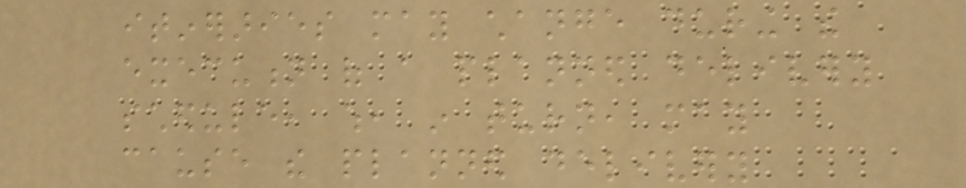itineraries may change during the
execution of a planned delivery
schedule, which, in turn, may
cause the planned delivery
